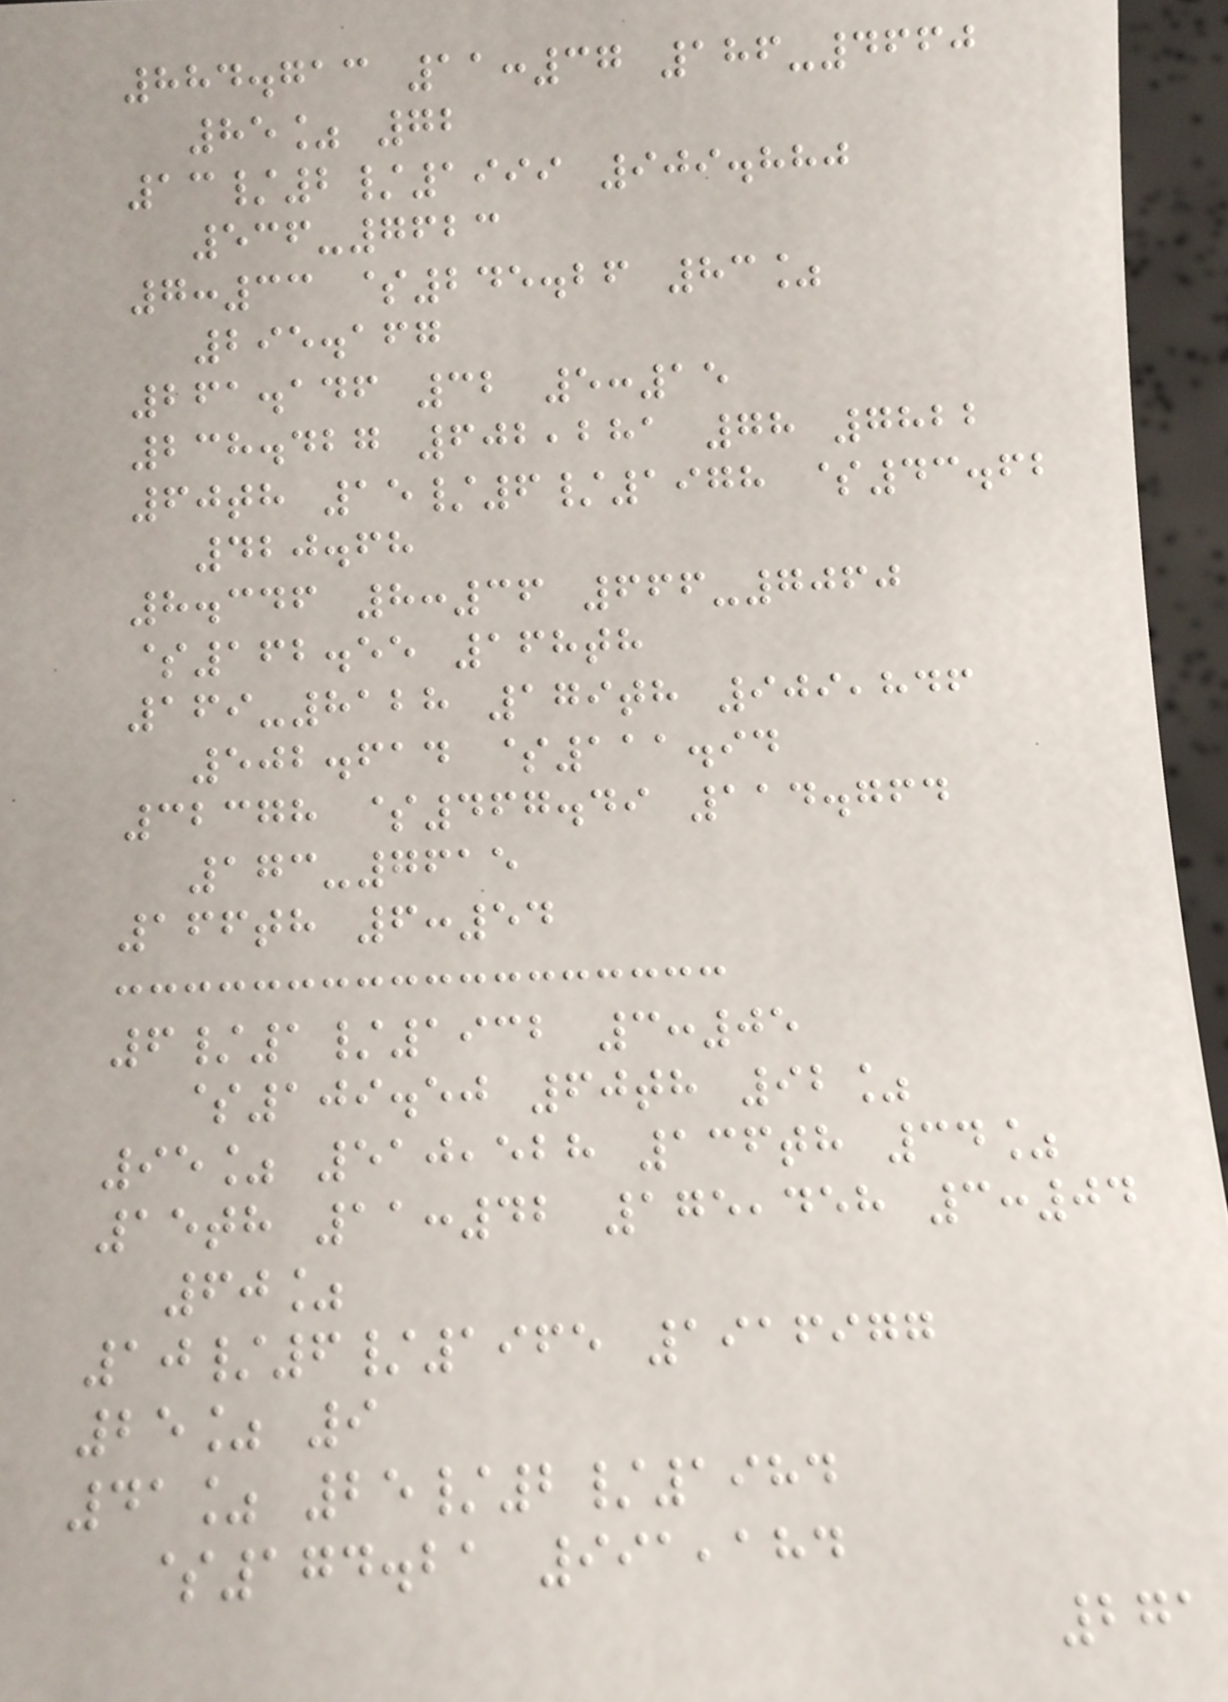884.713 11:37 186-4660
85% 72
13/2/1999 909.880
536-7623
7:33 $245.26 83%
295.167
261.146 32 5:15
238.427 602,281 78 7822
60th 15/6/1978 $43.62
420.68
8.346 8:36 666-7060
$162.55 168th
169-8128 179th 909,846
502.614 $111.94
32378 $467.49 114.764
173-7615
166th 6:54
6/1/1932 3:05
$109.50 60th 92%
95% 510,528 136th 34%
15th 11:42 175,458 3:04
60%
10/6/1965 1916977
25% 9
41% 25/2/1984
$174.21 991,184
271
